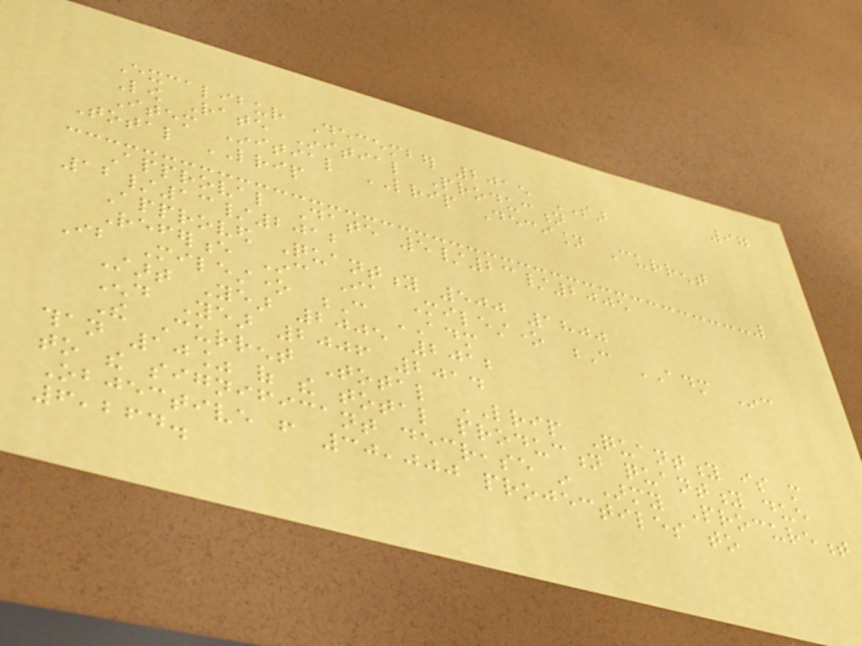97
Excalibur December 2015 SAR
Low Rate Initial Production
Item Initial LRIP Decision Current
Total LRIP
Approval Date 5/23/2005
12/13/2012
Approved Quantity 500 1800
Reference Inc Ia Milestone C ADM Inc
Ib Milestone C ADM
Start Year 2005 2012
End Year 2006 2014
The Current Total LRIP Quantity is more
than 10% of the total production quantity due
to the significant decrease in Army Procurement
Objective from 30,000 projectiles to
6,264.
